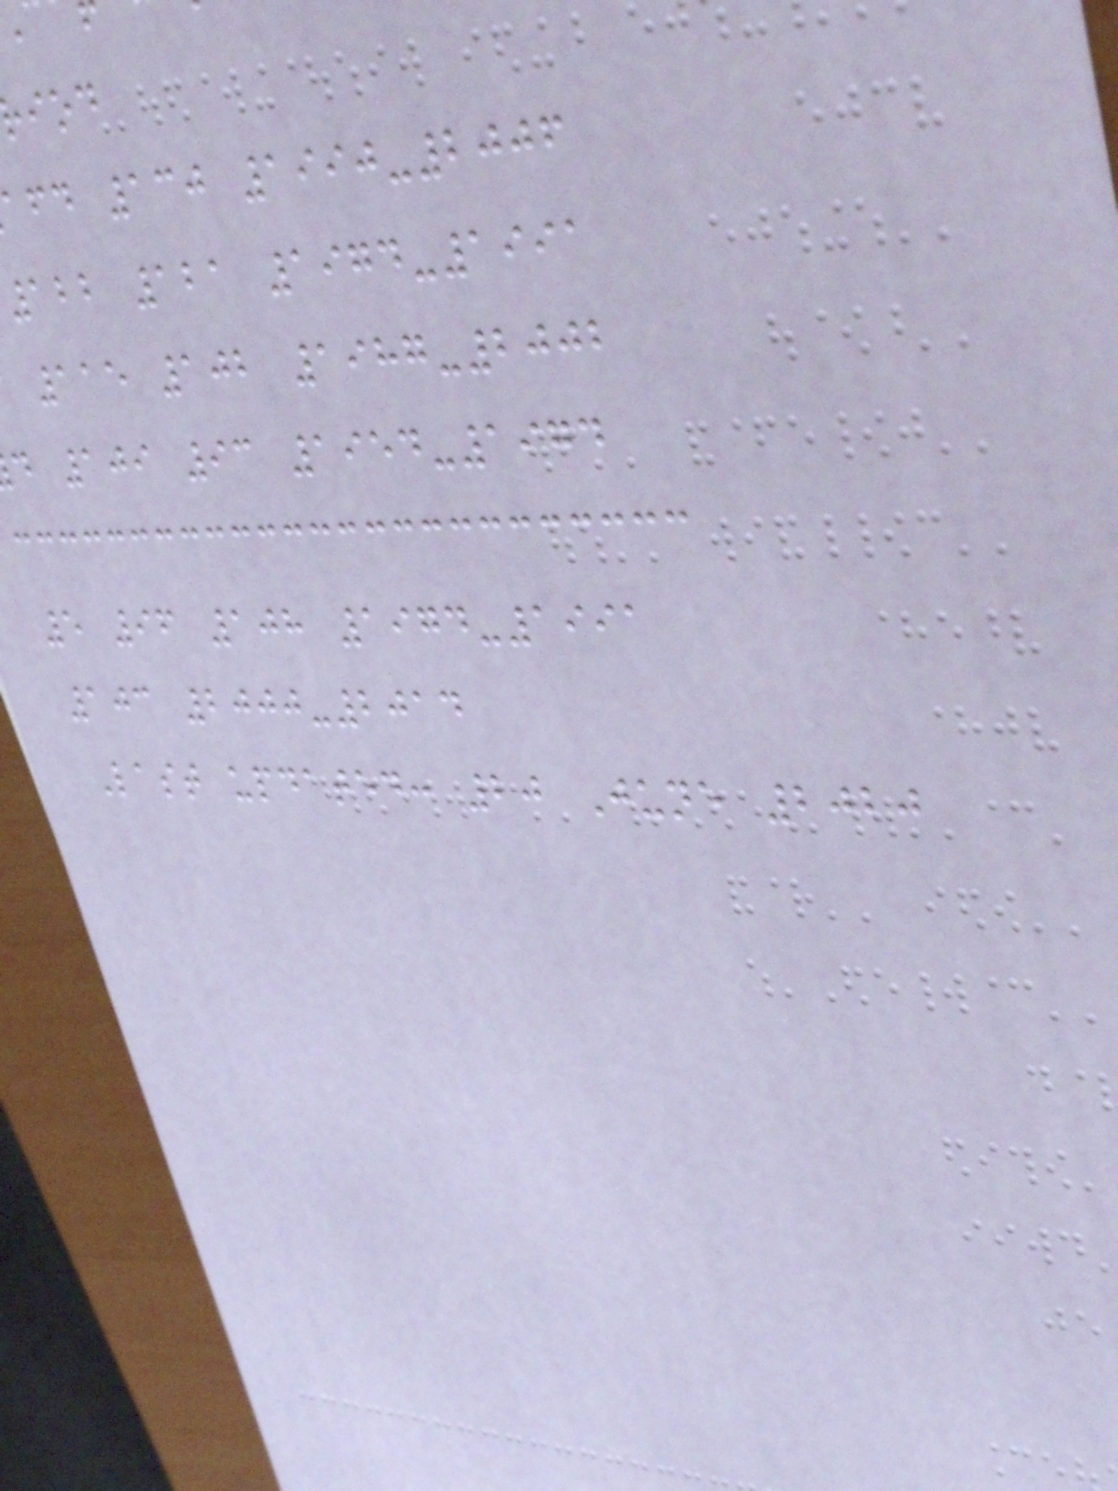afd 130 1990-2006
122 121 1974-1991
115 102 1987-2002
d 109 93 1954-1974
5 96 108 1974-1991
103 2000-2014
Last updated: 20 June 2020
